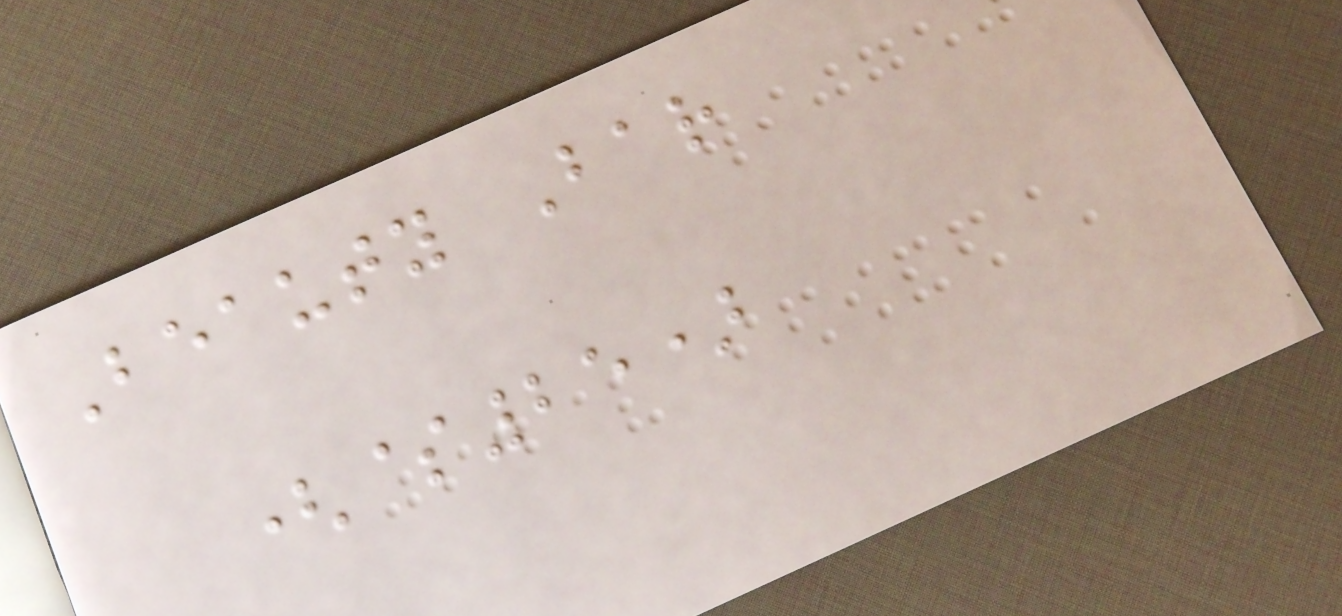Beauty Bar
($25)
